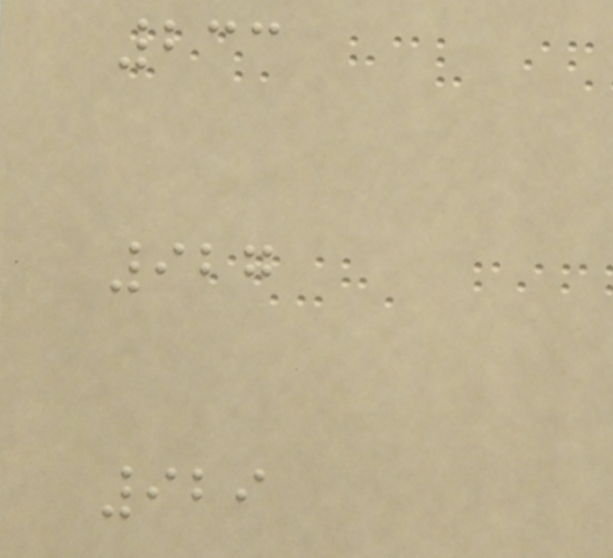233
927
929
